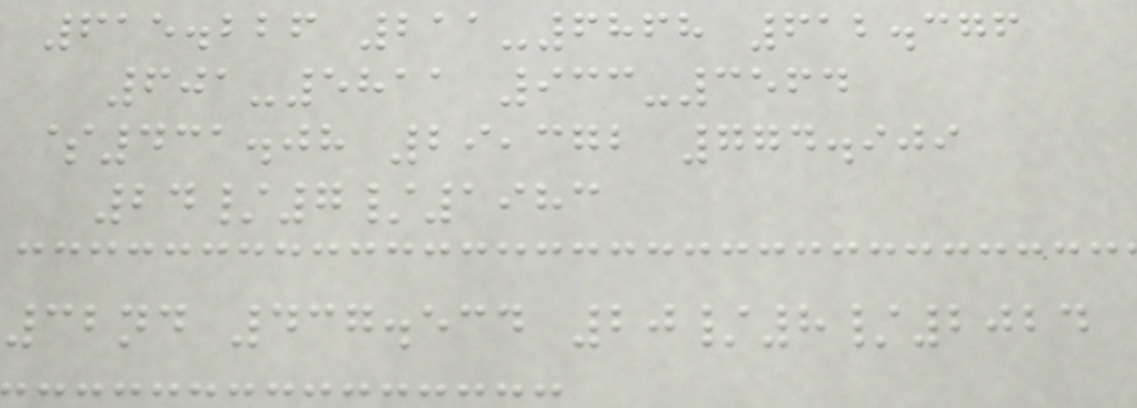615.226 211-6868 612.376
601-5811 933-3564
$431.08 29,372 774.909
24/7/1983
32nd 437.534 20/8/2024
